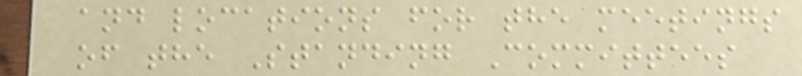and locations for the meetings
of the Standing Committees
